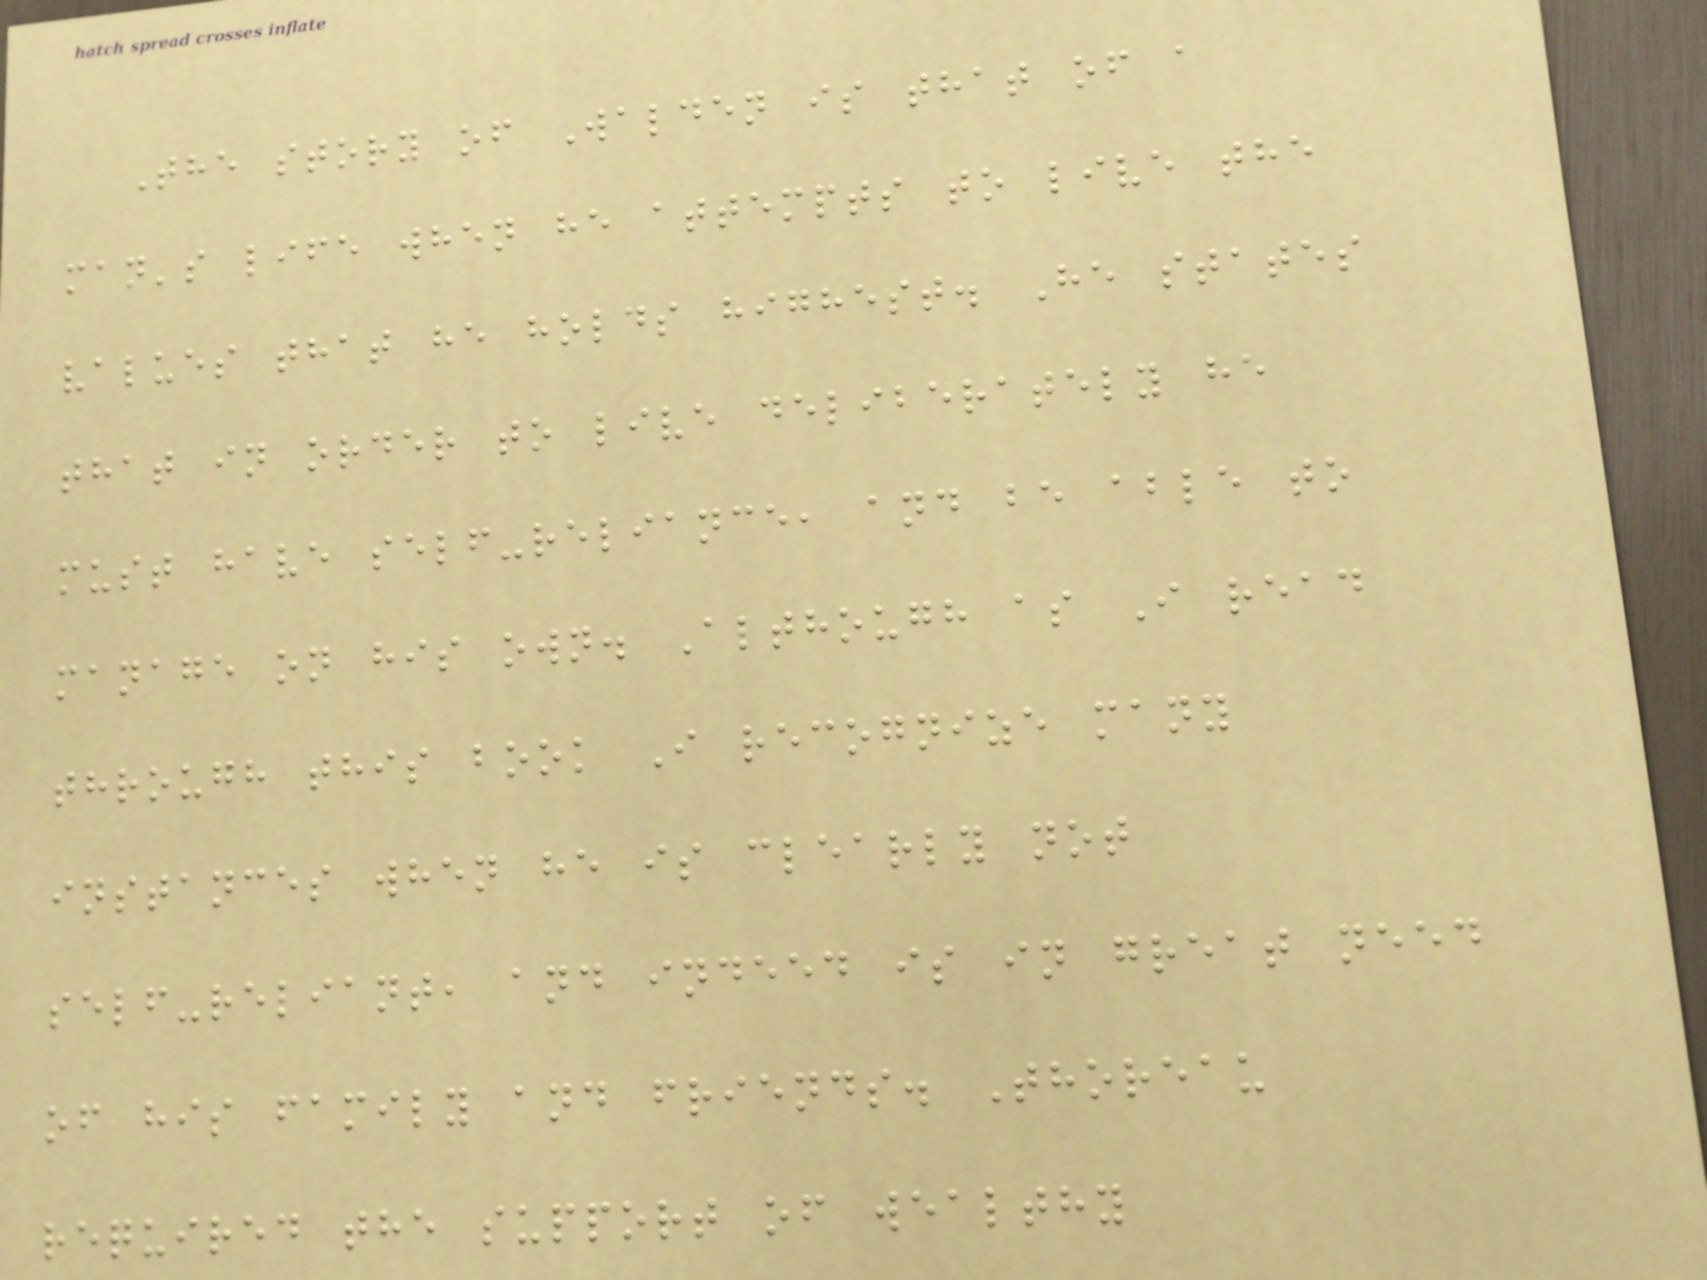The story of Walden is that of a
man's life when he attempts to live the
values that he holds highest. He states
that in order to live deliberately he
must have self-reliance, and be able to
manage on his own. Although as I read
through this book I recognize many
instances when he is clearly not
self-reliant, and indeed is in great need
of his family and friends. Thoreau
required the support of wealthy
